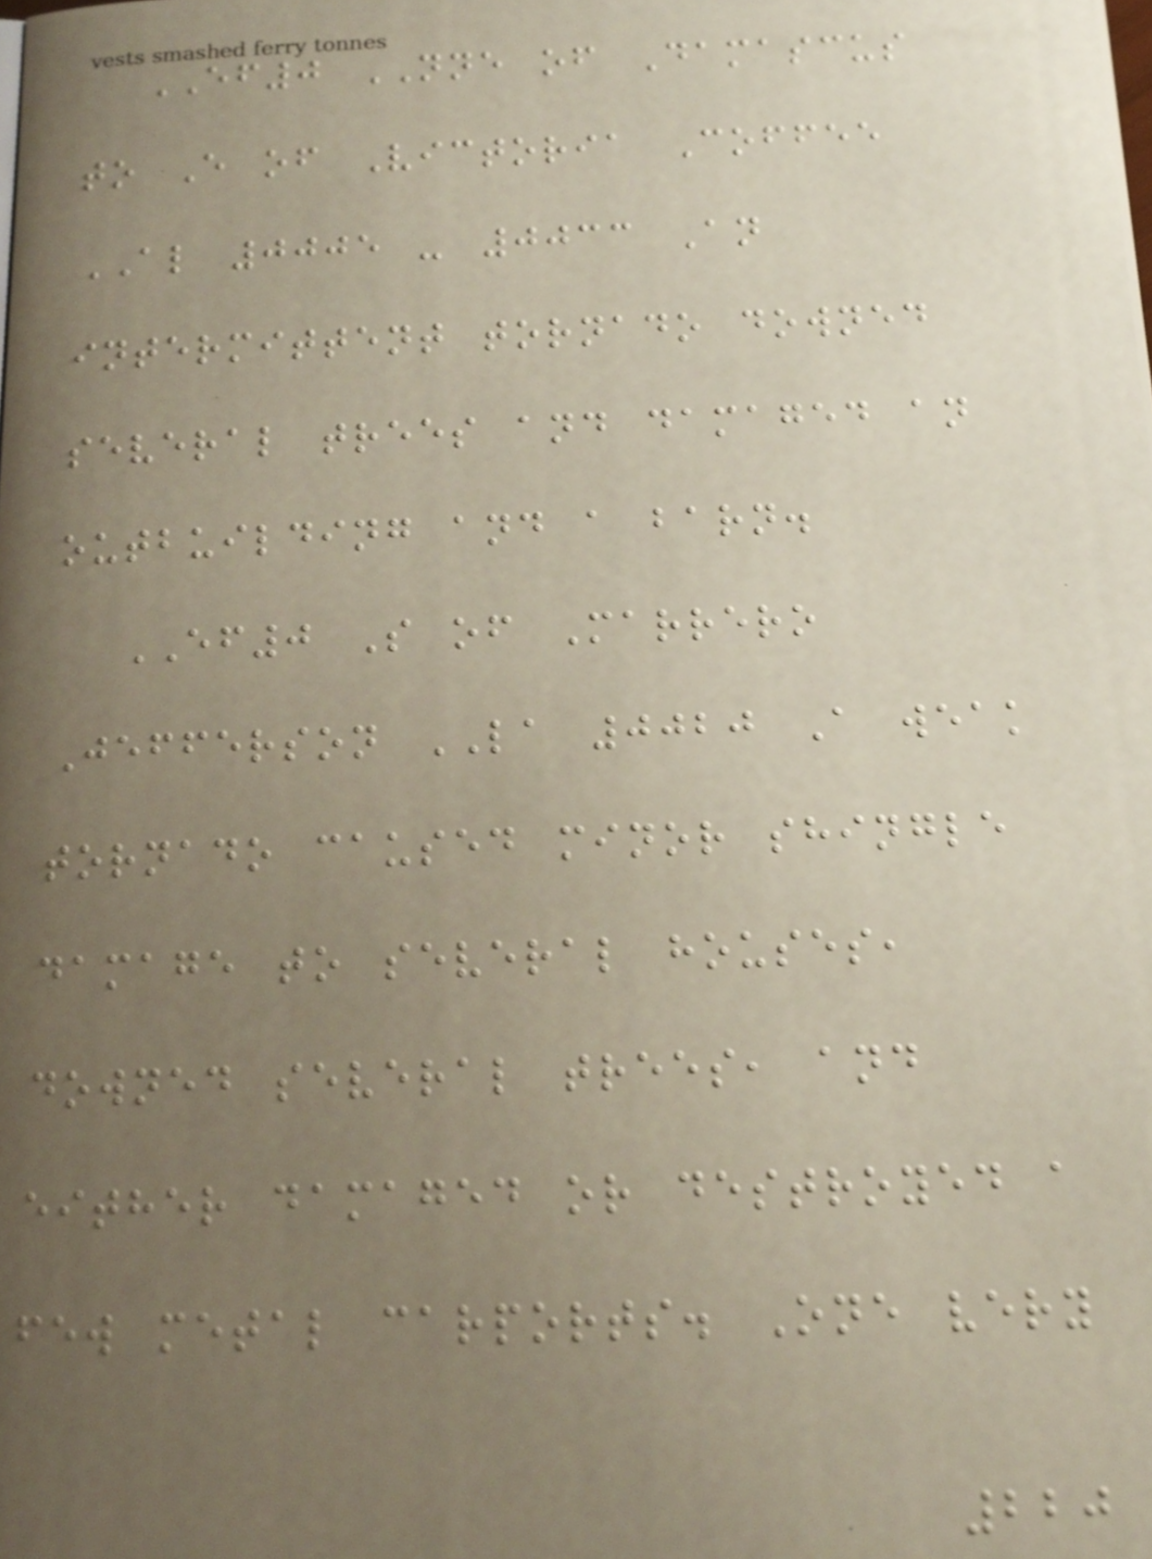EF0 NNE of Damascus
to E of Victoria Coffee
AL 0005 - 0033 An
intermittent tornado downed
several trees and damaged an
outbuilding and a barn.
EF0 S of Marrero
Jefferson LA 0020 A weak
tornado caused minor shingle
damage to several houses,
downed several trees, and
either damaged or destroyed a
few metal carports. One very
220
